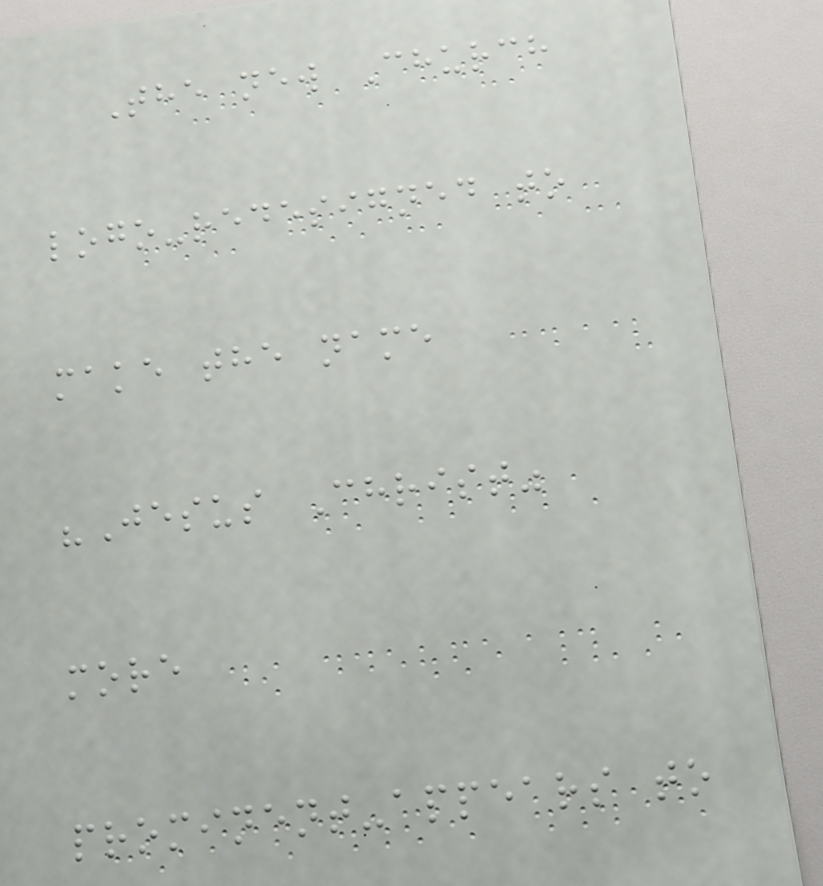The new Church
logo-redesigned to
make the name
"Jesus Christ"
more
prominent-appears to
